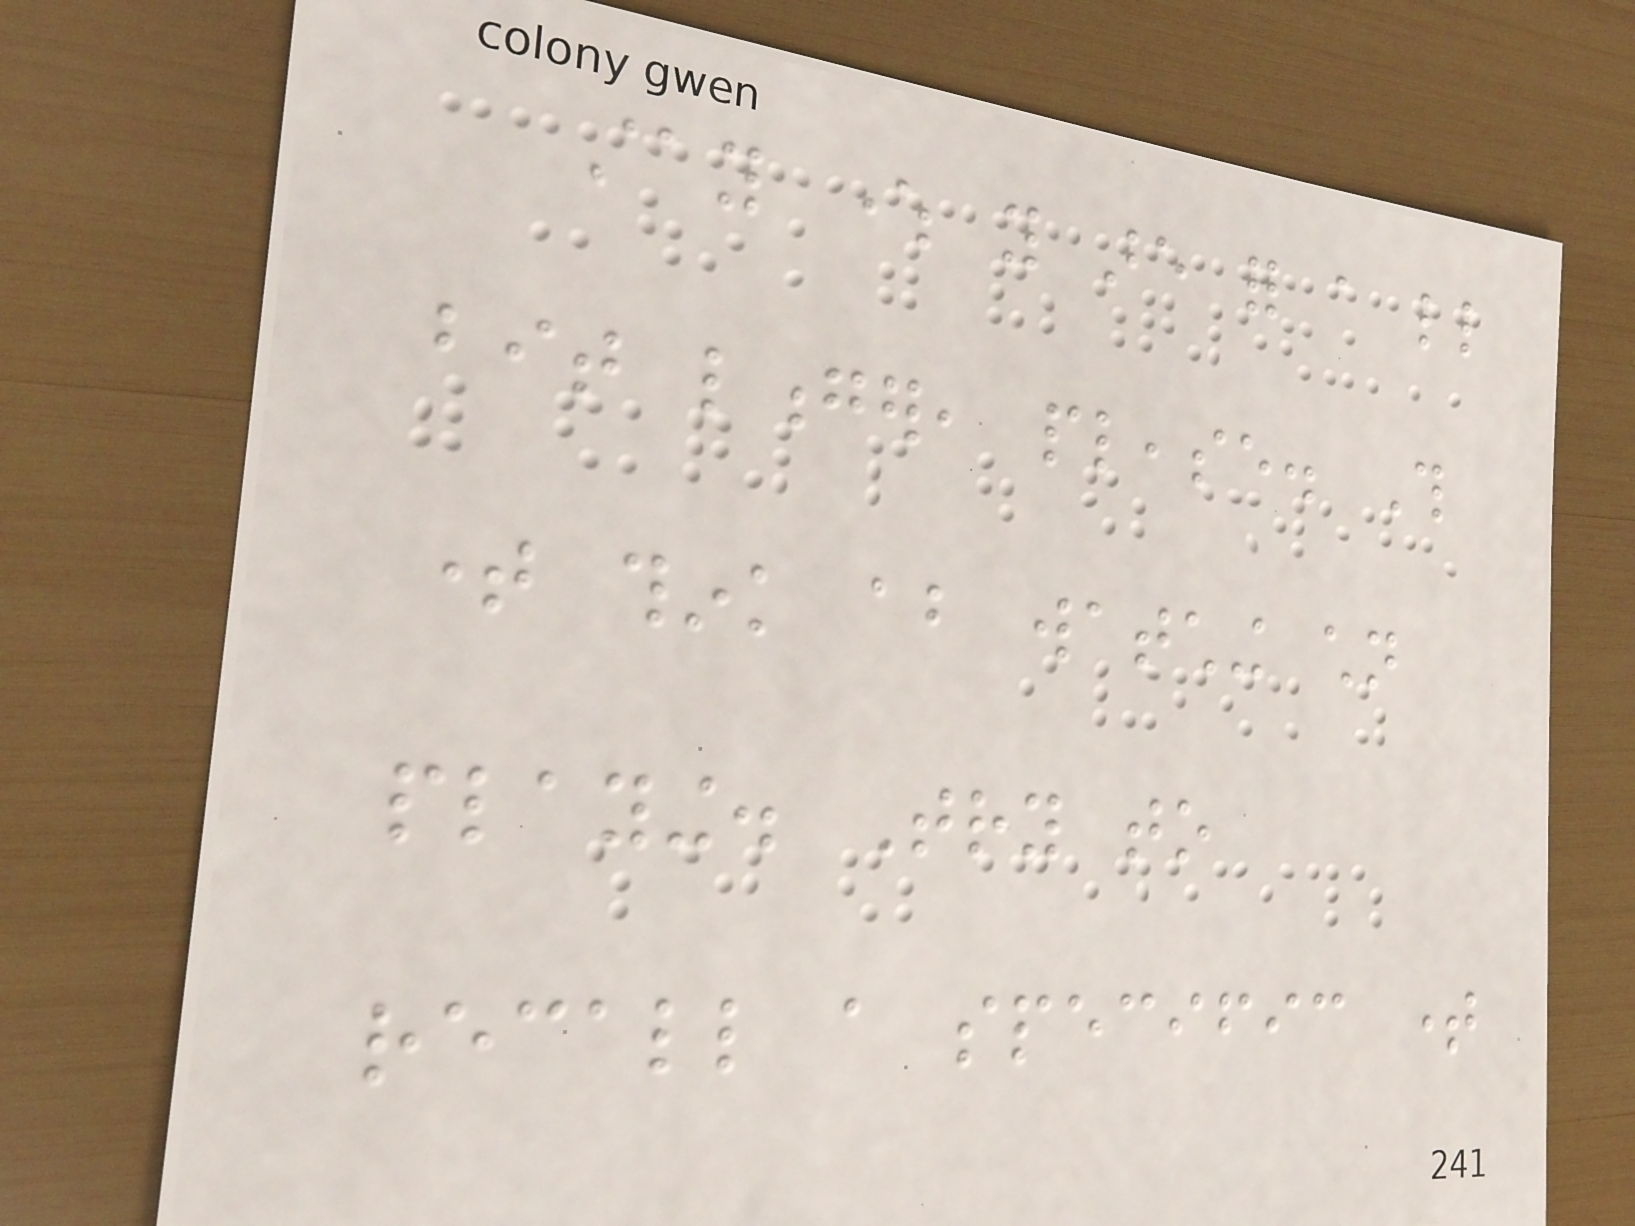stay where you are for a little
bit longer, please. This
time think about watching children
playing. Try to
recall a specific time
